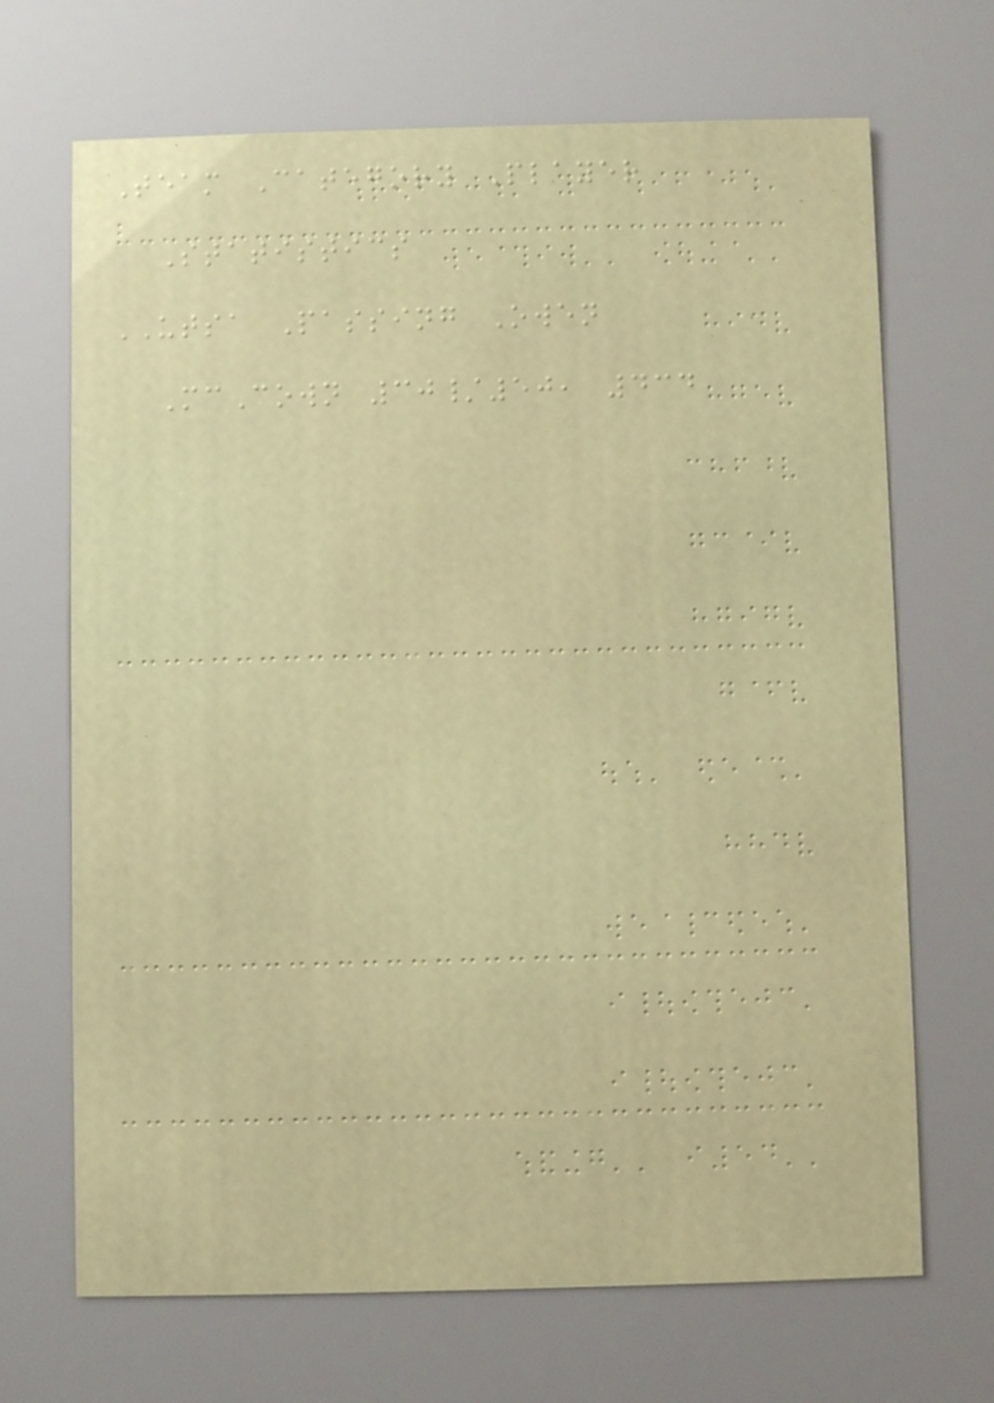Team Category Player
Statistics
UTSA Passing Owen
McCown 30/50, 434
